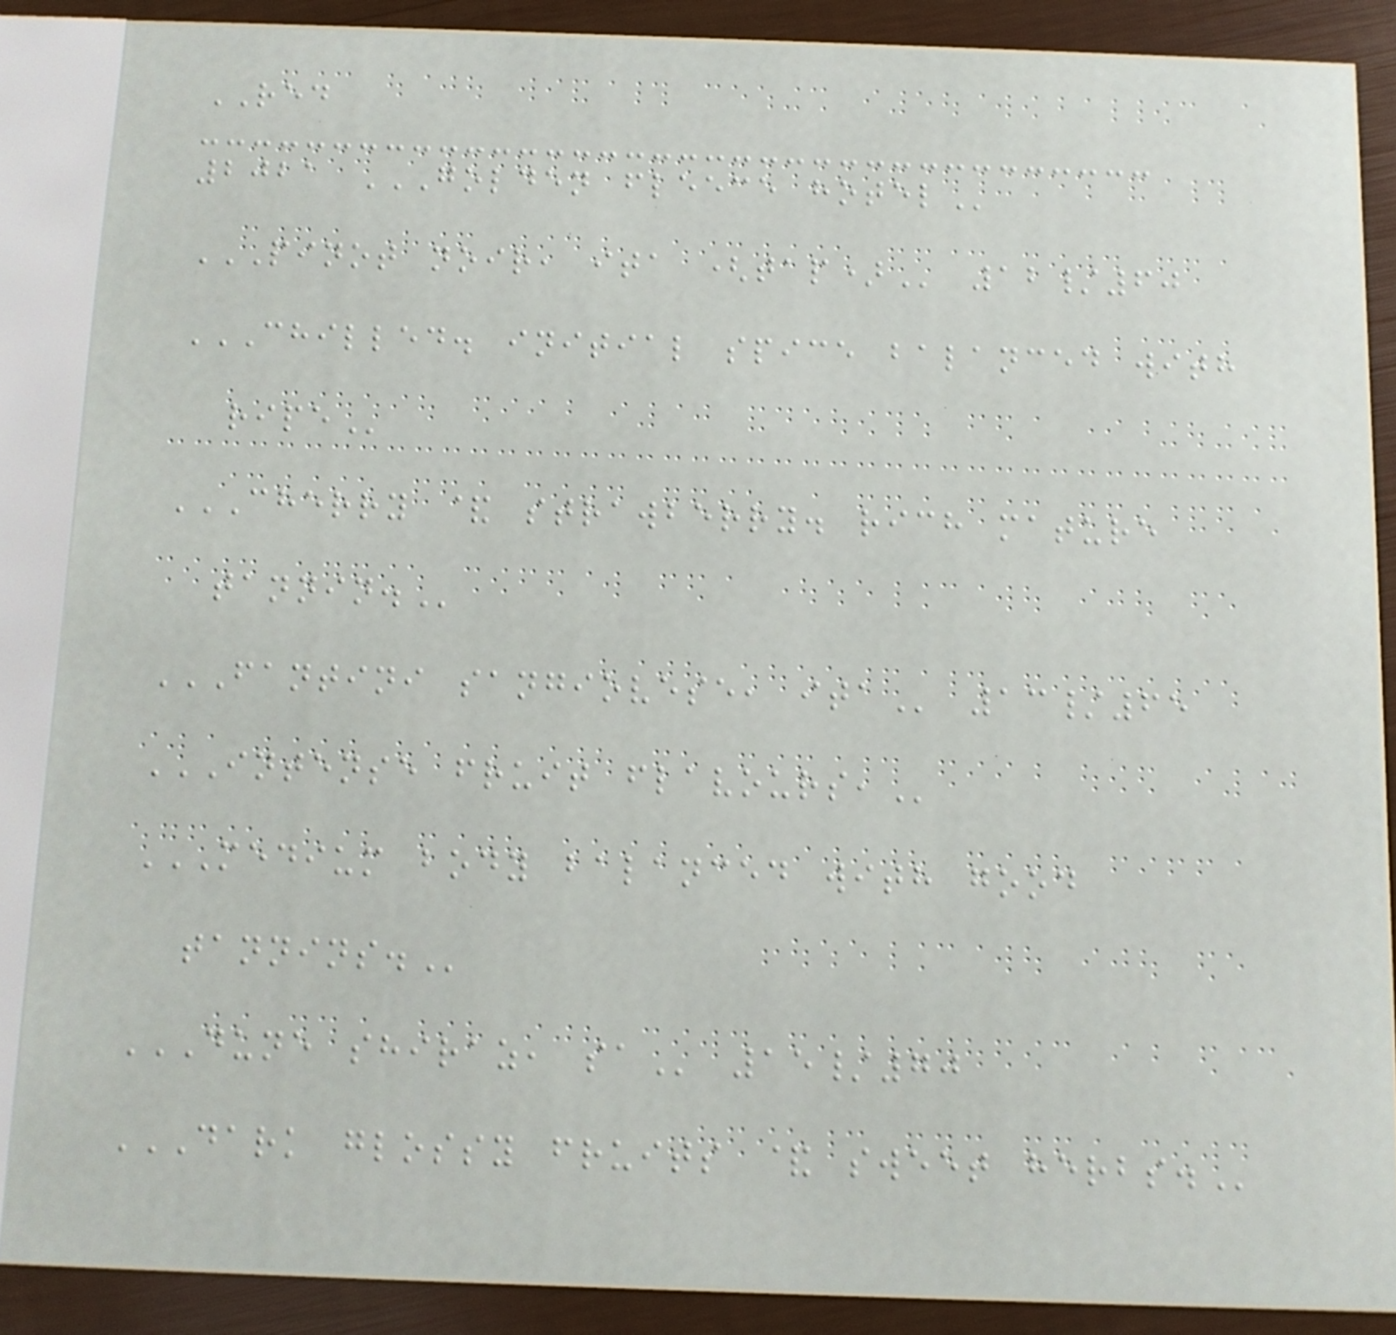RED
2021 GOLDEN FLEECE HOTEL
PINOT NOIR, ITA (TAP) 12/60
CHILLED. INITIAL SPICE BALANCED WITH
RIPE
CHERRY & STRAWBERRY. RICH MATURE
TANNIN.
FANTINI SANGIOVESE, ITA 13/65
INTENSE FRUIT FLAVOURS,
MEDIUM BODY BALANCED WITH GOOD
TANNINS.
DUNE SHIRAZ, SA 15/70
DARK GLOSSY FRUITS & SWEET HERBS.
